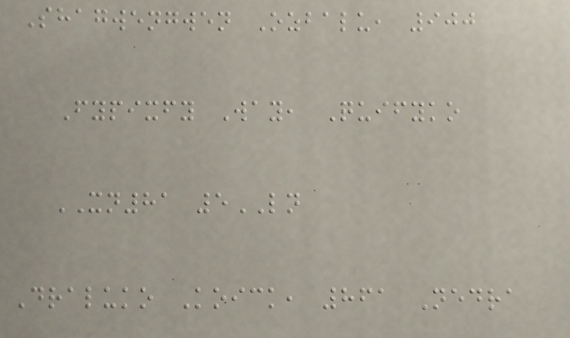Shagwengwen Ozbalu, 900
Fypixfy Way, Quifyko
XN81 5LN
Draluko Koick, 861 Nedra
